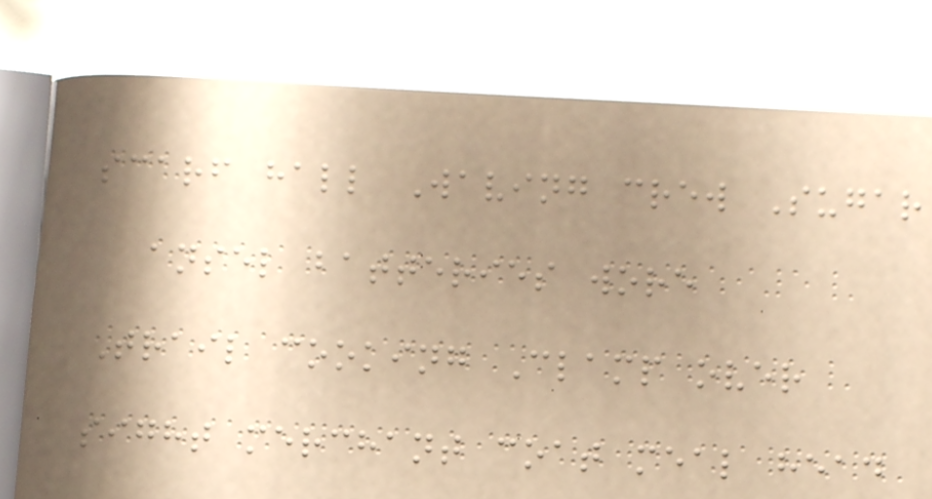scarf hall Waving crew Sugar
ansel batteries wore
Trail cooking Clamp over
sight merchant coat meal head
